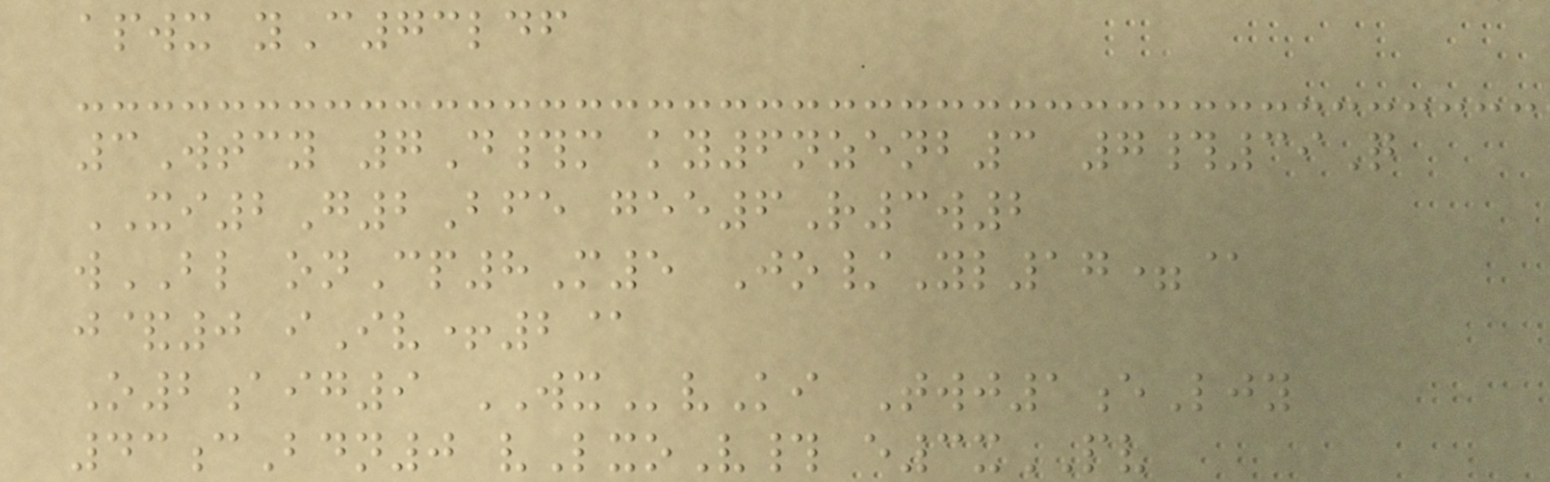apwx yC73ldf
3Wtcy 7D#m ky6nzenb3 7#39Q
XI2G2Bfe gee6R3w2
wBL onCp8M5 Jo/Yl17=@
j&0 iIv+2@
O2aig9 WXvKi Twj1eLjy
43cBdn0 vLxoV# e3xPV
